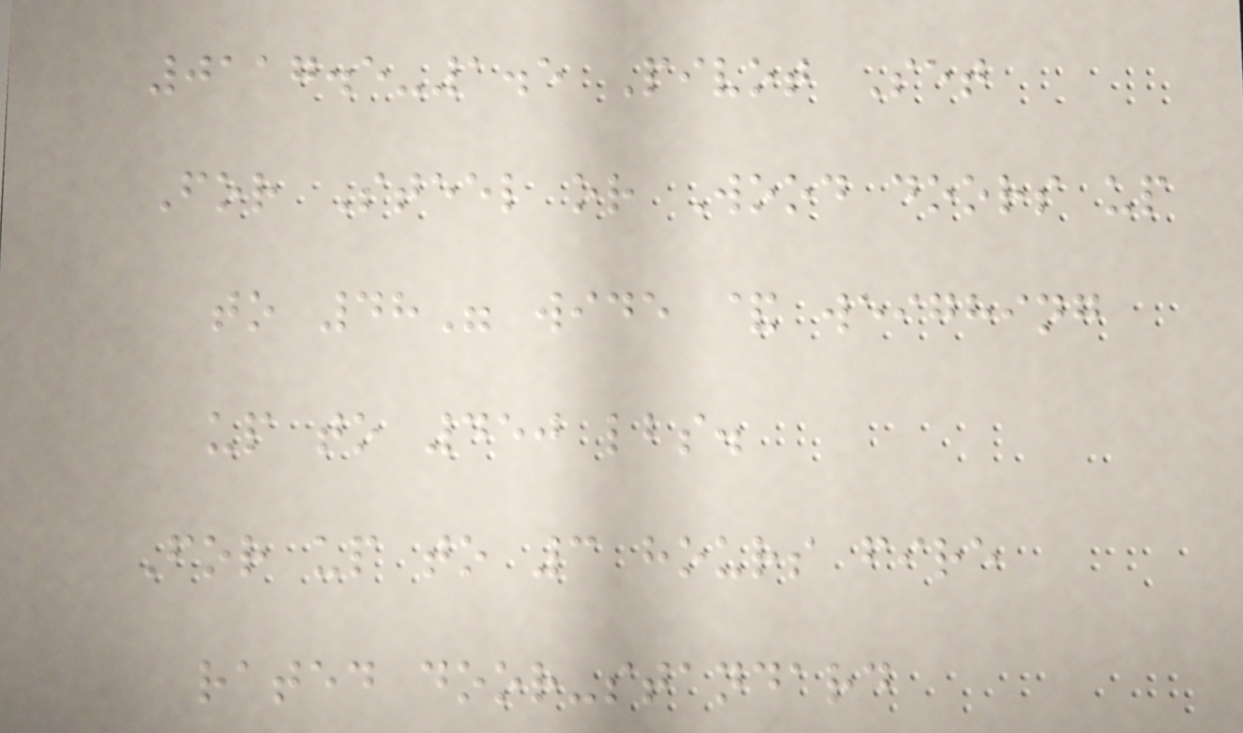0117.5-1.5 Pivot Set
For Steel or Wood doors up
to 48" wide & weighing
up to 450 lbs.
For up to 3 hours fire
rated door-standard
